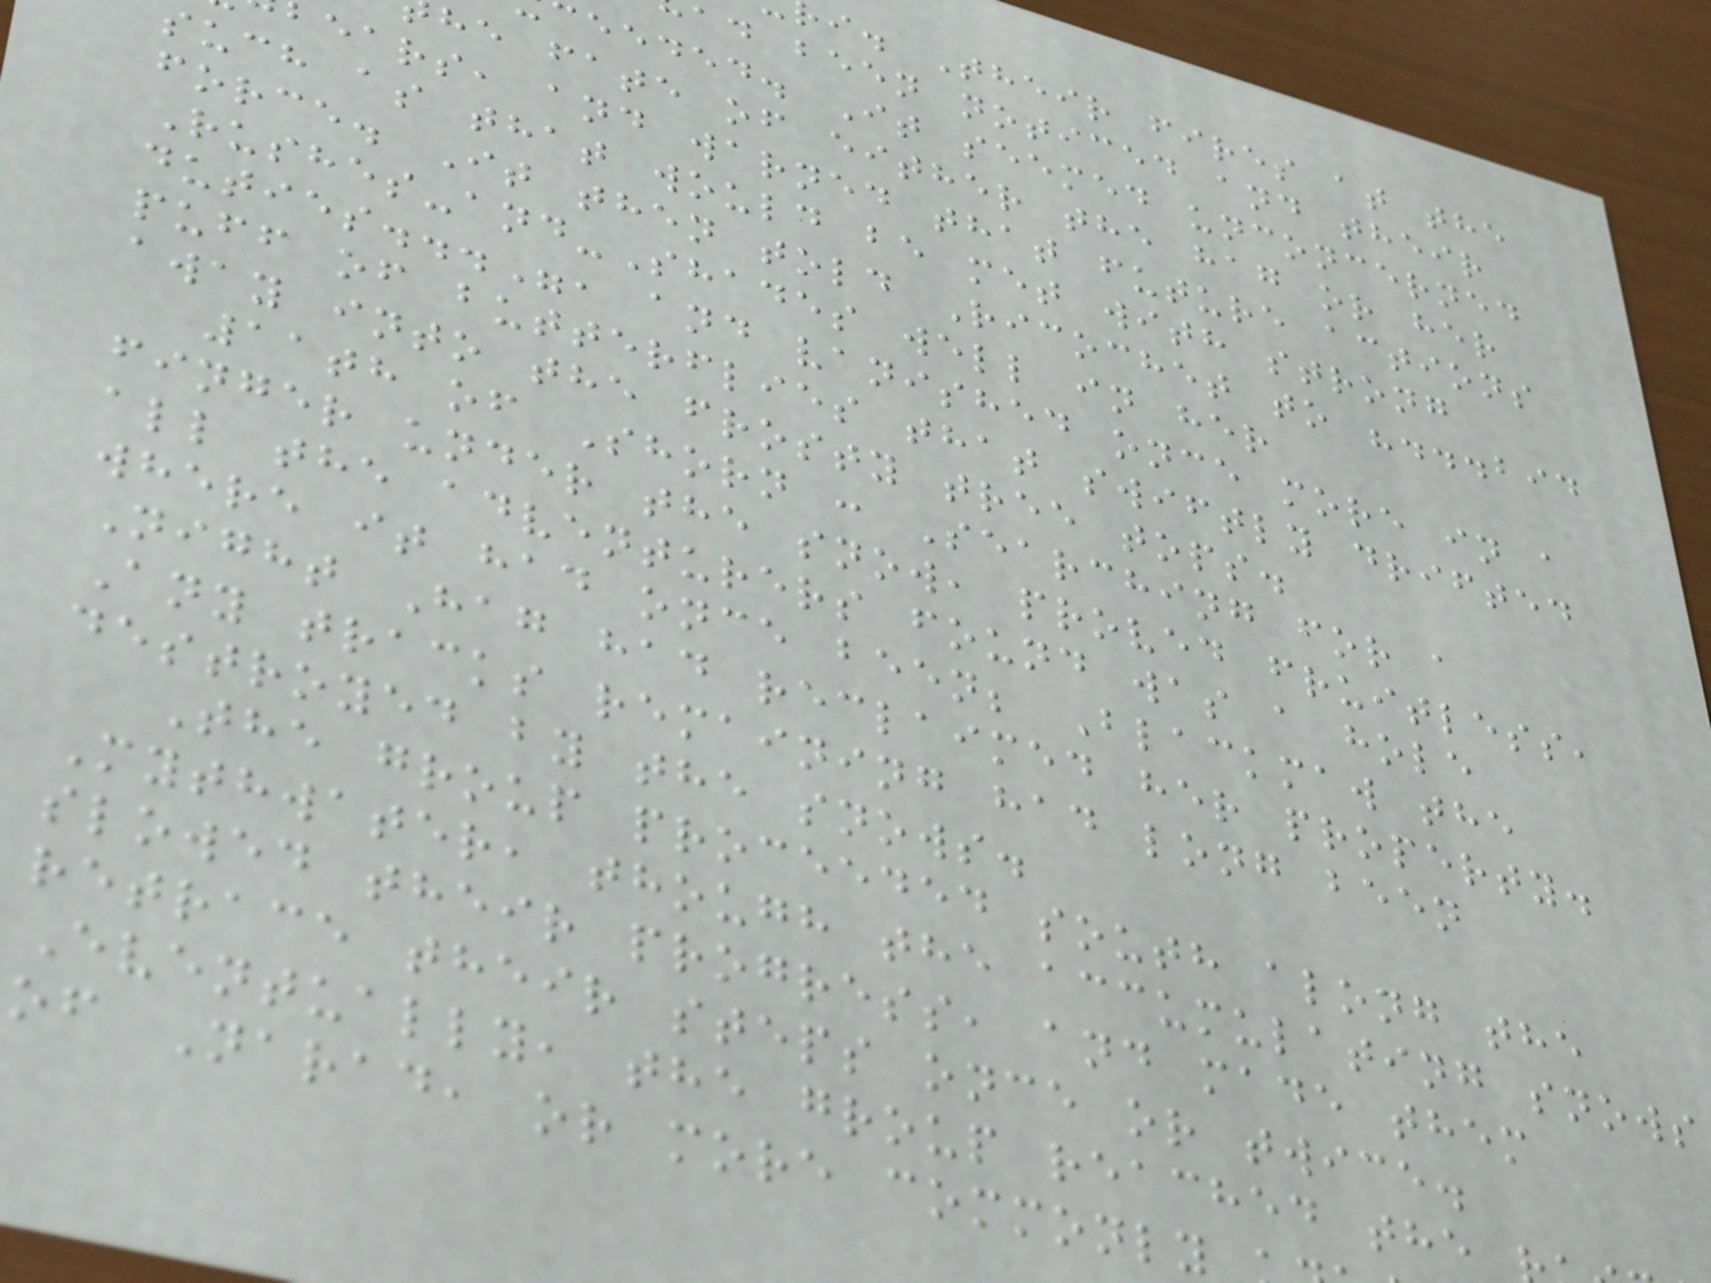i. Their fires at the
ad been noticed and their
eeded. It seemed unconcerned
he fate of either the hag or her
ears, and warned that future actions
such as that would be met with strong
force. It then told Ricochet to "...bid
Rushes-and-Shades well in her
duties...", and vanished once more in a
puff of butterflies that swiftly drifted
away into the frosty tree tops.
11th of Shorn : Searching for a
finger under the snow, proved fruitless,
all the adventurers found was a hole
where it had once been; Blackmaw the
Night Hag had reclaimed her property.
Any tracks remaining had long been
destroyed by the snows.
The group proceeded south along the
Mythwater, though the accumulating snows
slowed their progress, and made them
retrace their steps once or twice.
Eventually, the group reached the
of Narad, or more commonly
